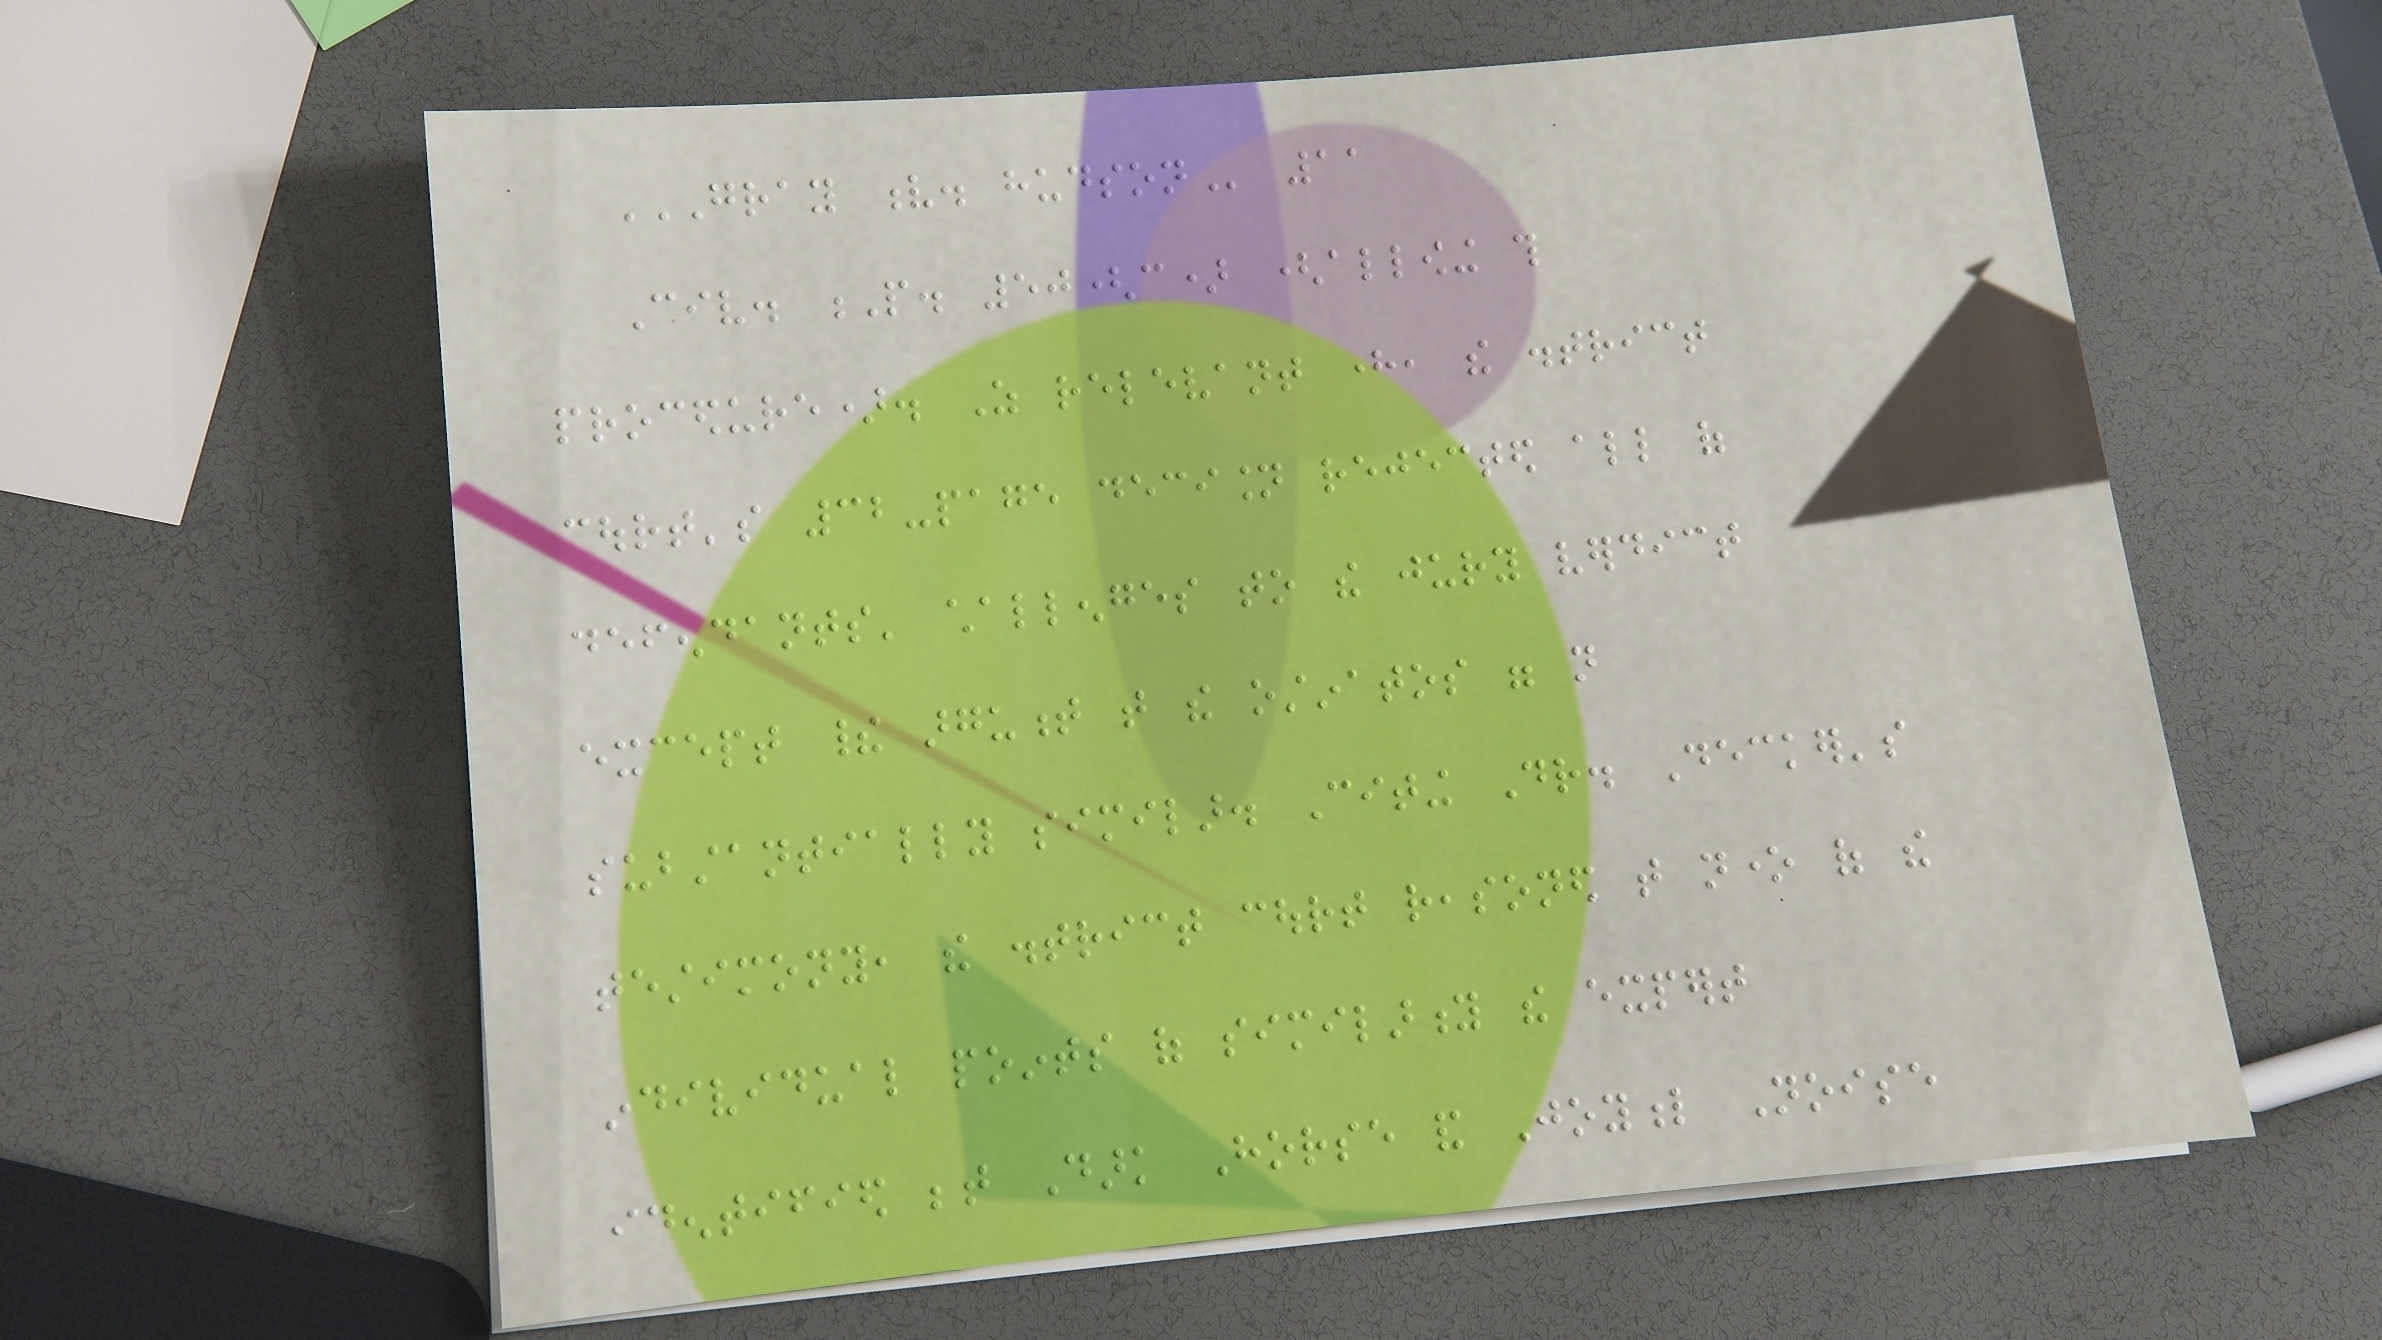GRAY V. HUDSON 11
Civ. P. 50(c) (allowing this
procedure). As relevant here, the district
court's 32-page decision rejected all of
defendants' challenges to the jury verdict
except their argument that the ostinatos were not
substantially similar. Citing Dr. Decker's
testimony, the district court reasoned that none of the
individual points of similarity the expert
identified between Dark Horse and Joyful Noise
